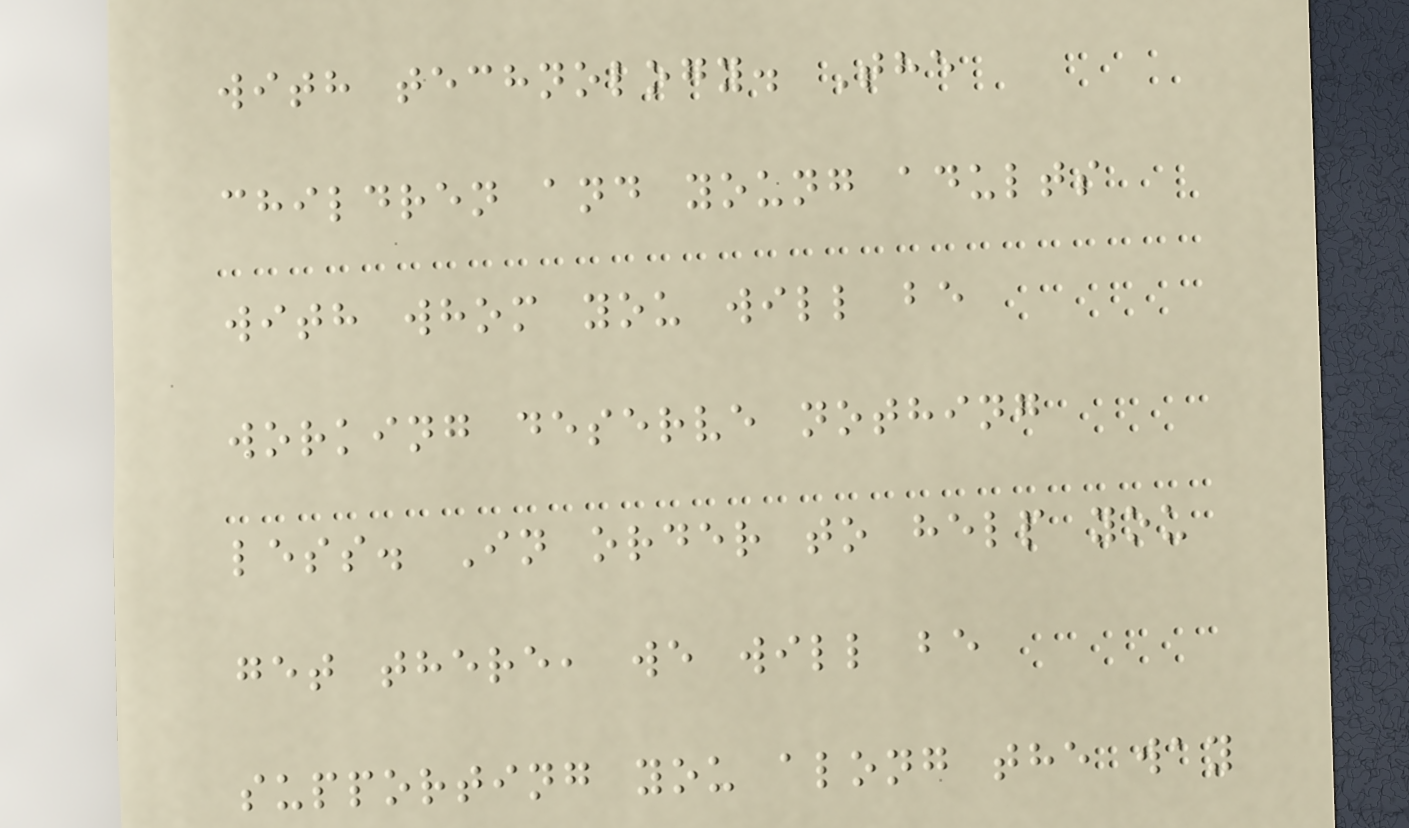with technology. The
children and young adults
with whom you will be
working deserve nothing
less. In order to help you
get there, we will be
supporting you along the way
